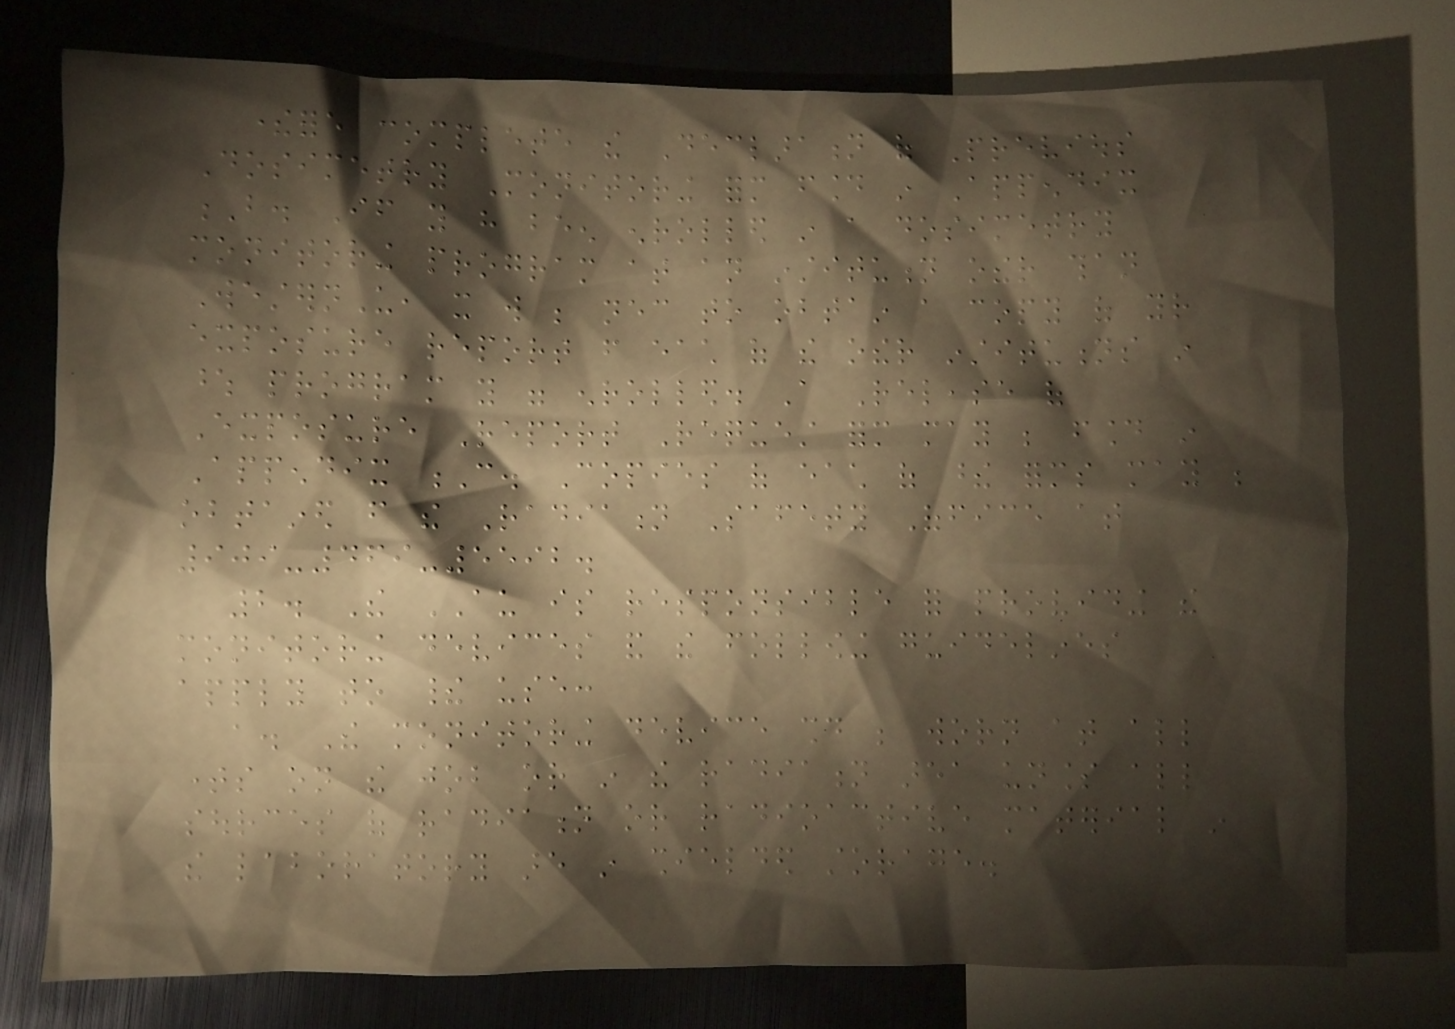therefore complete the Declaration of Previous
Dosimetry Monitoring form found in Appendix
B. If you have been enrolled in a dosimetry
monitoring program at an institution other than
WesternU, it will be necessary to obtain a copy of your
exposure report from each of the other institutions in
whose program you were enrolled. A Release of
Exposure Report Request form may be found in
Appendix C. Copies of each of these forms may be
obtained from the Radiation Safety Office at
909-469-5592.
2. The AU is responsible for providing the
monitoring devices and the following guidelines
apply to their use:
a. The monitoring device should be worn at all
times on the job or in the radiation area unless all
sources of radiation or radioactive material in
the laboratory are in shielded storage.
